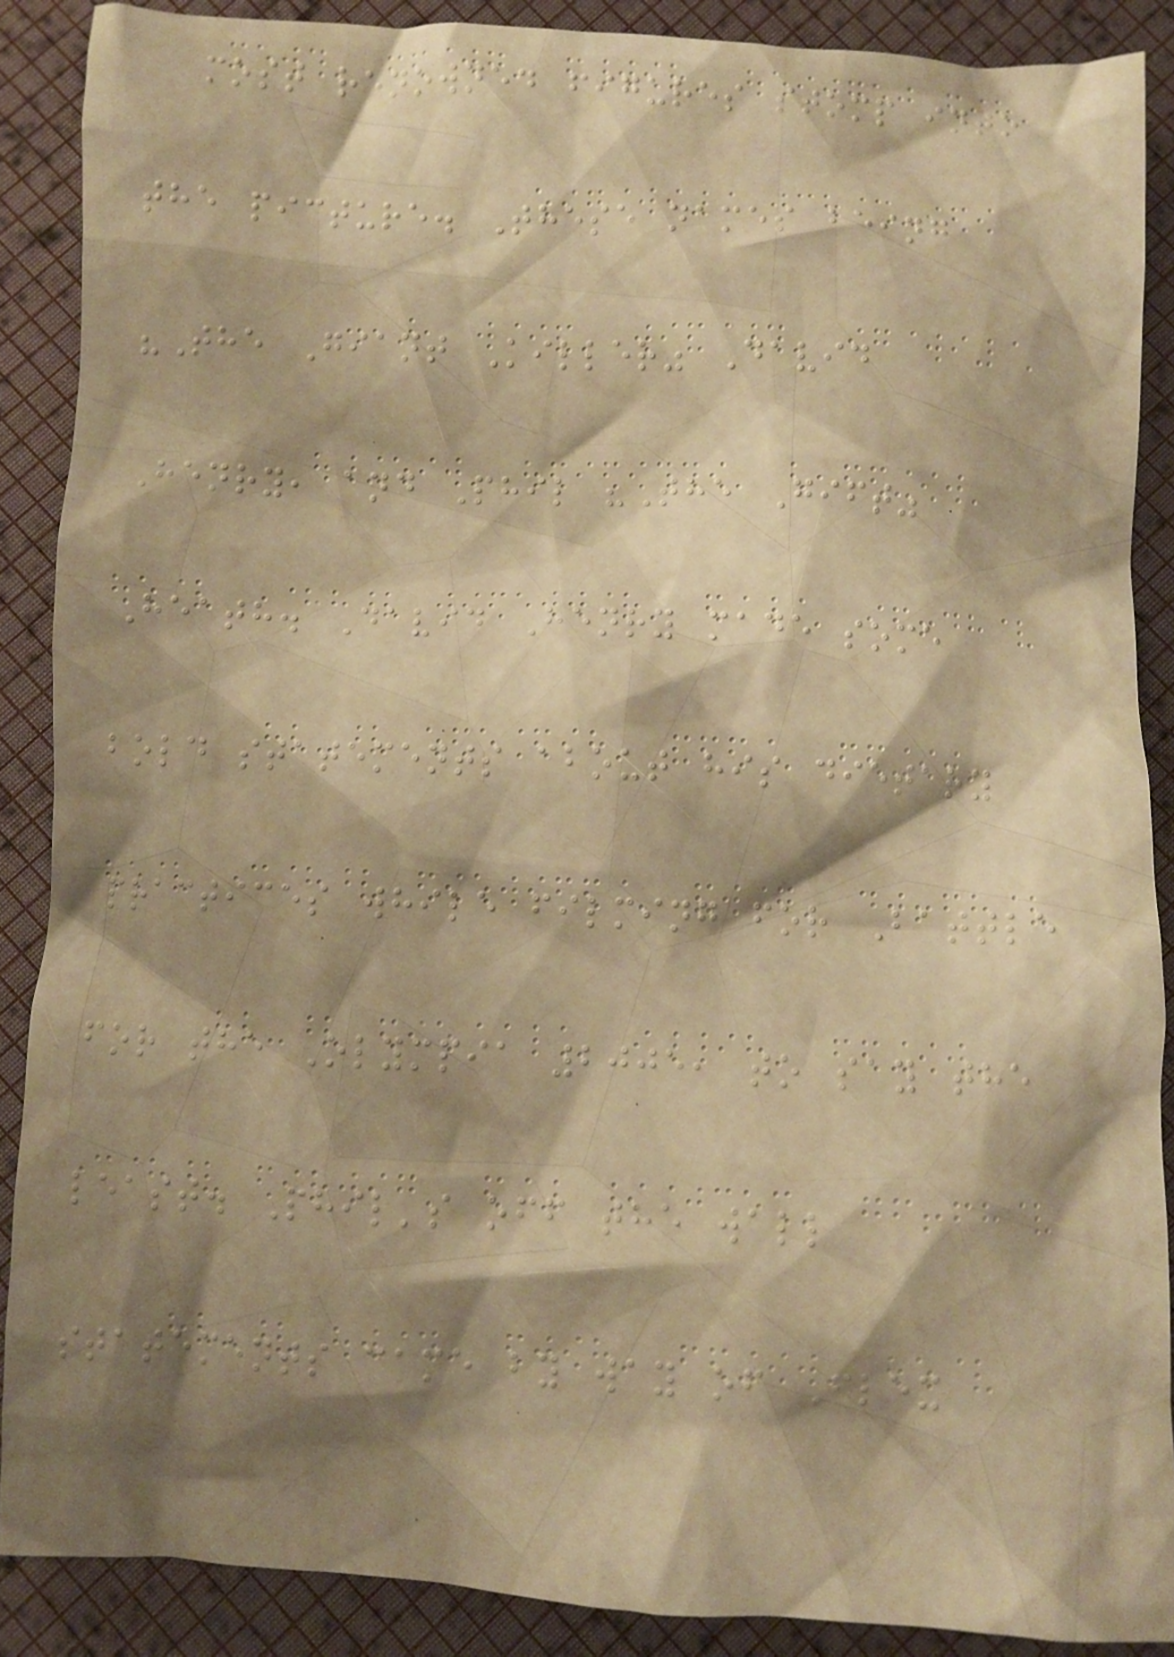most renowned figures stomp into
the picture. These names being
"The Giant Killer" David
Henry, and Phil "The Gift"
Heath. David Henry made some
bold statements about his dietary
practices while filming for Battle
for the Olympia 2005, to say the
least. Phil's off the wall
statements came by way of Flex
